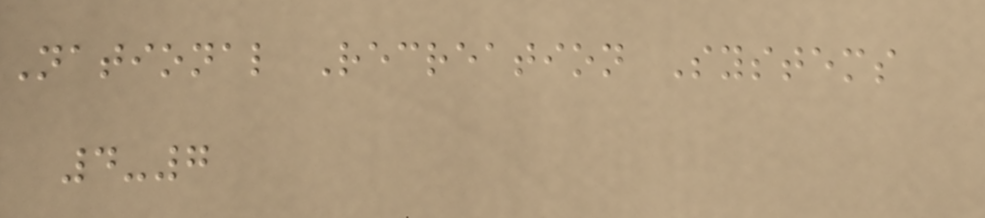National Recreation Systems
4-7
